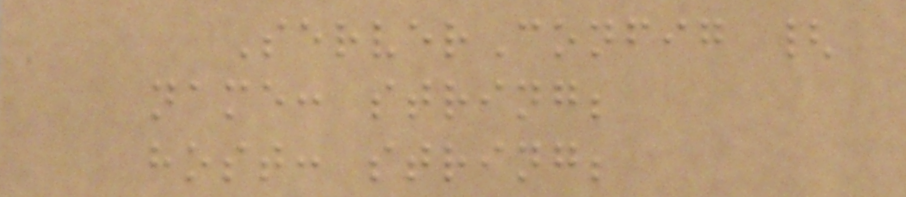ServerConfig {
name: string;
host: string;
